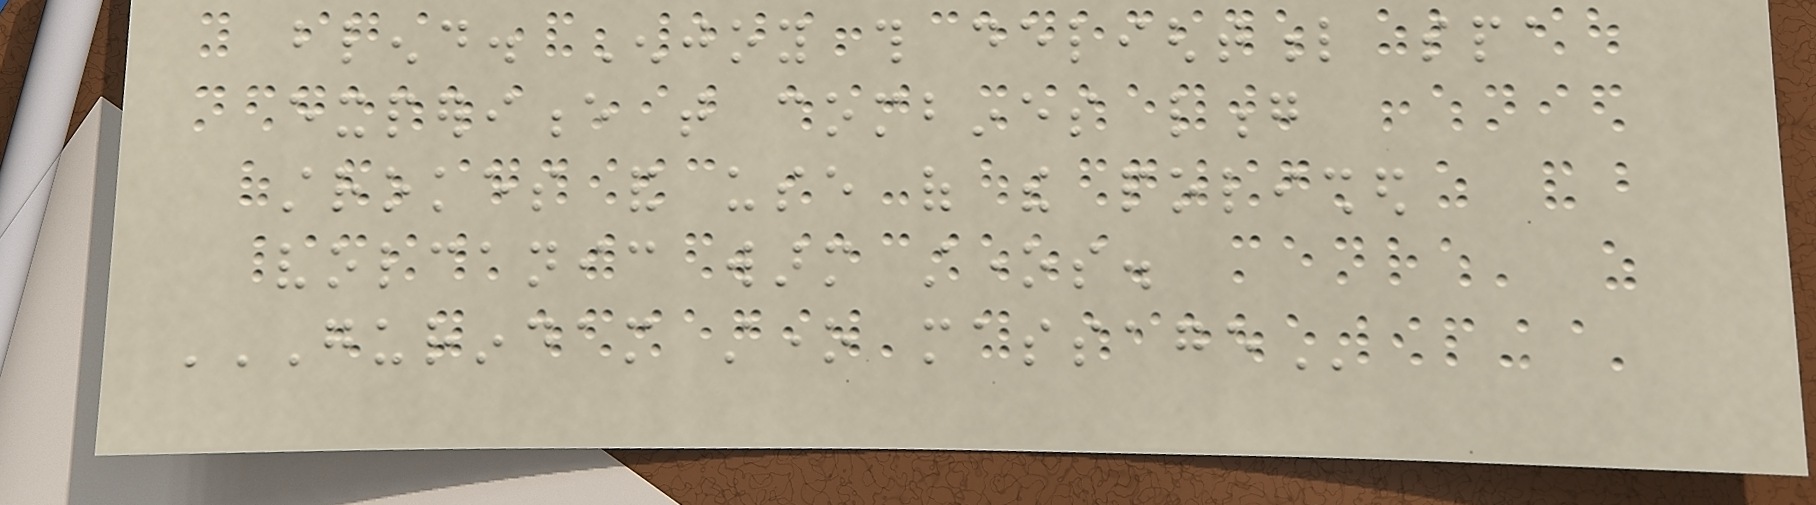blend. Enjoy this delightful spa
experience that combines long
strokes and use of the polished
volcanic warm stones.
GURINDAM STONE MASSAGE
